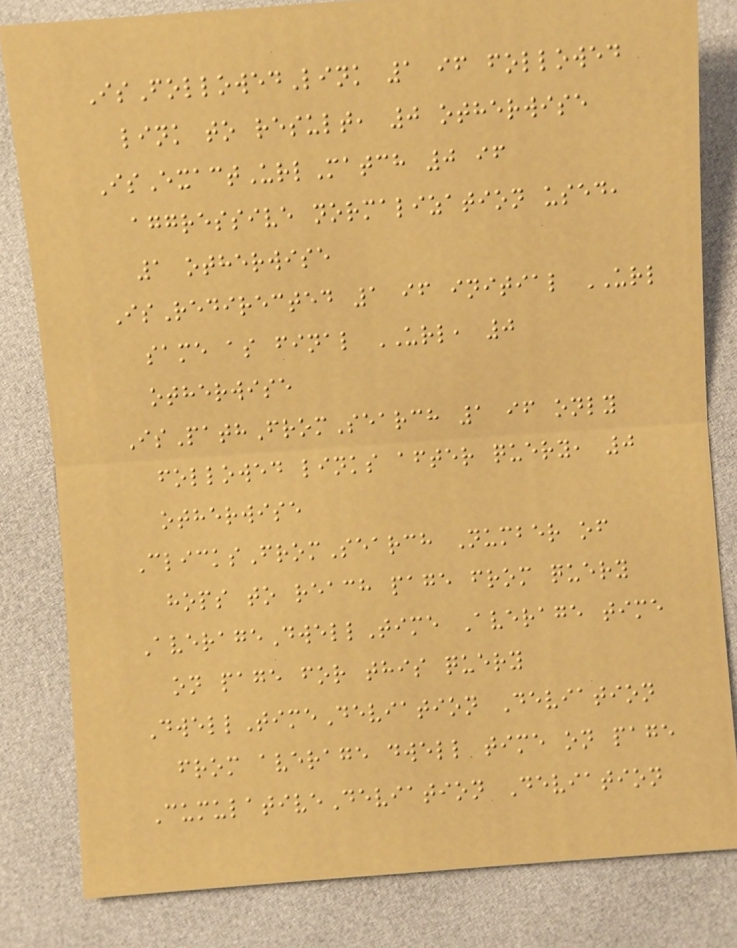IsFollowedLink 1 if followed
link to result, 0 otherwise
IsExactUrlMatch 0 if
aggressive normalization used,
1 otherwise
IsRedirected 1 if initial URL
same as final URL, 0
otherwise
IsPathFromSearch 1 if only
followed links after query, 0
otherwise
ClicksFromSearch Number of
hops to reach page from query
AverageDwellTime Average time
on page for this query
DwellTimeDeviation Deviation
from average dwell time on page
CumulativeDeviation Deviation
